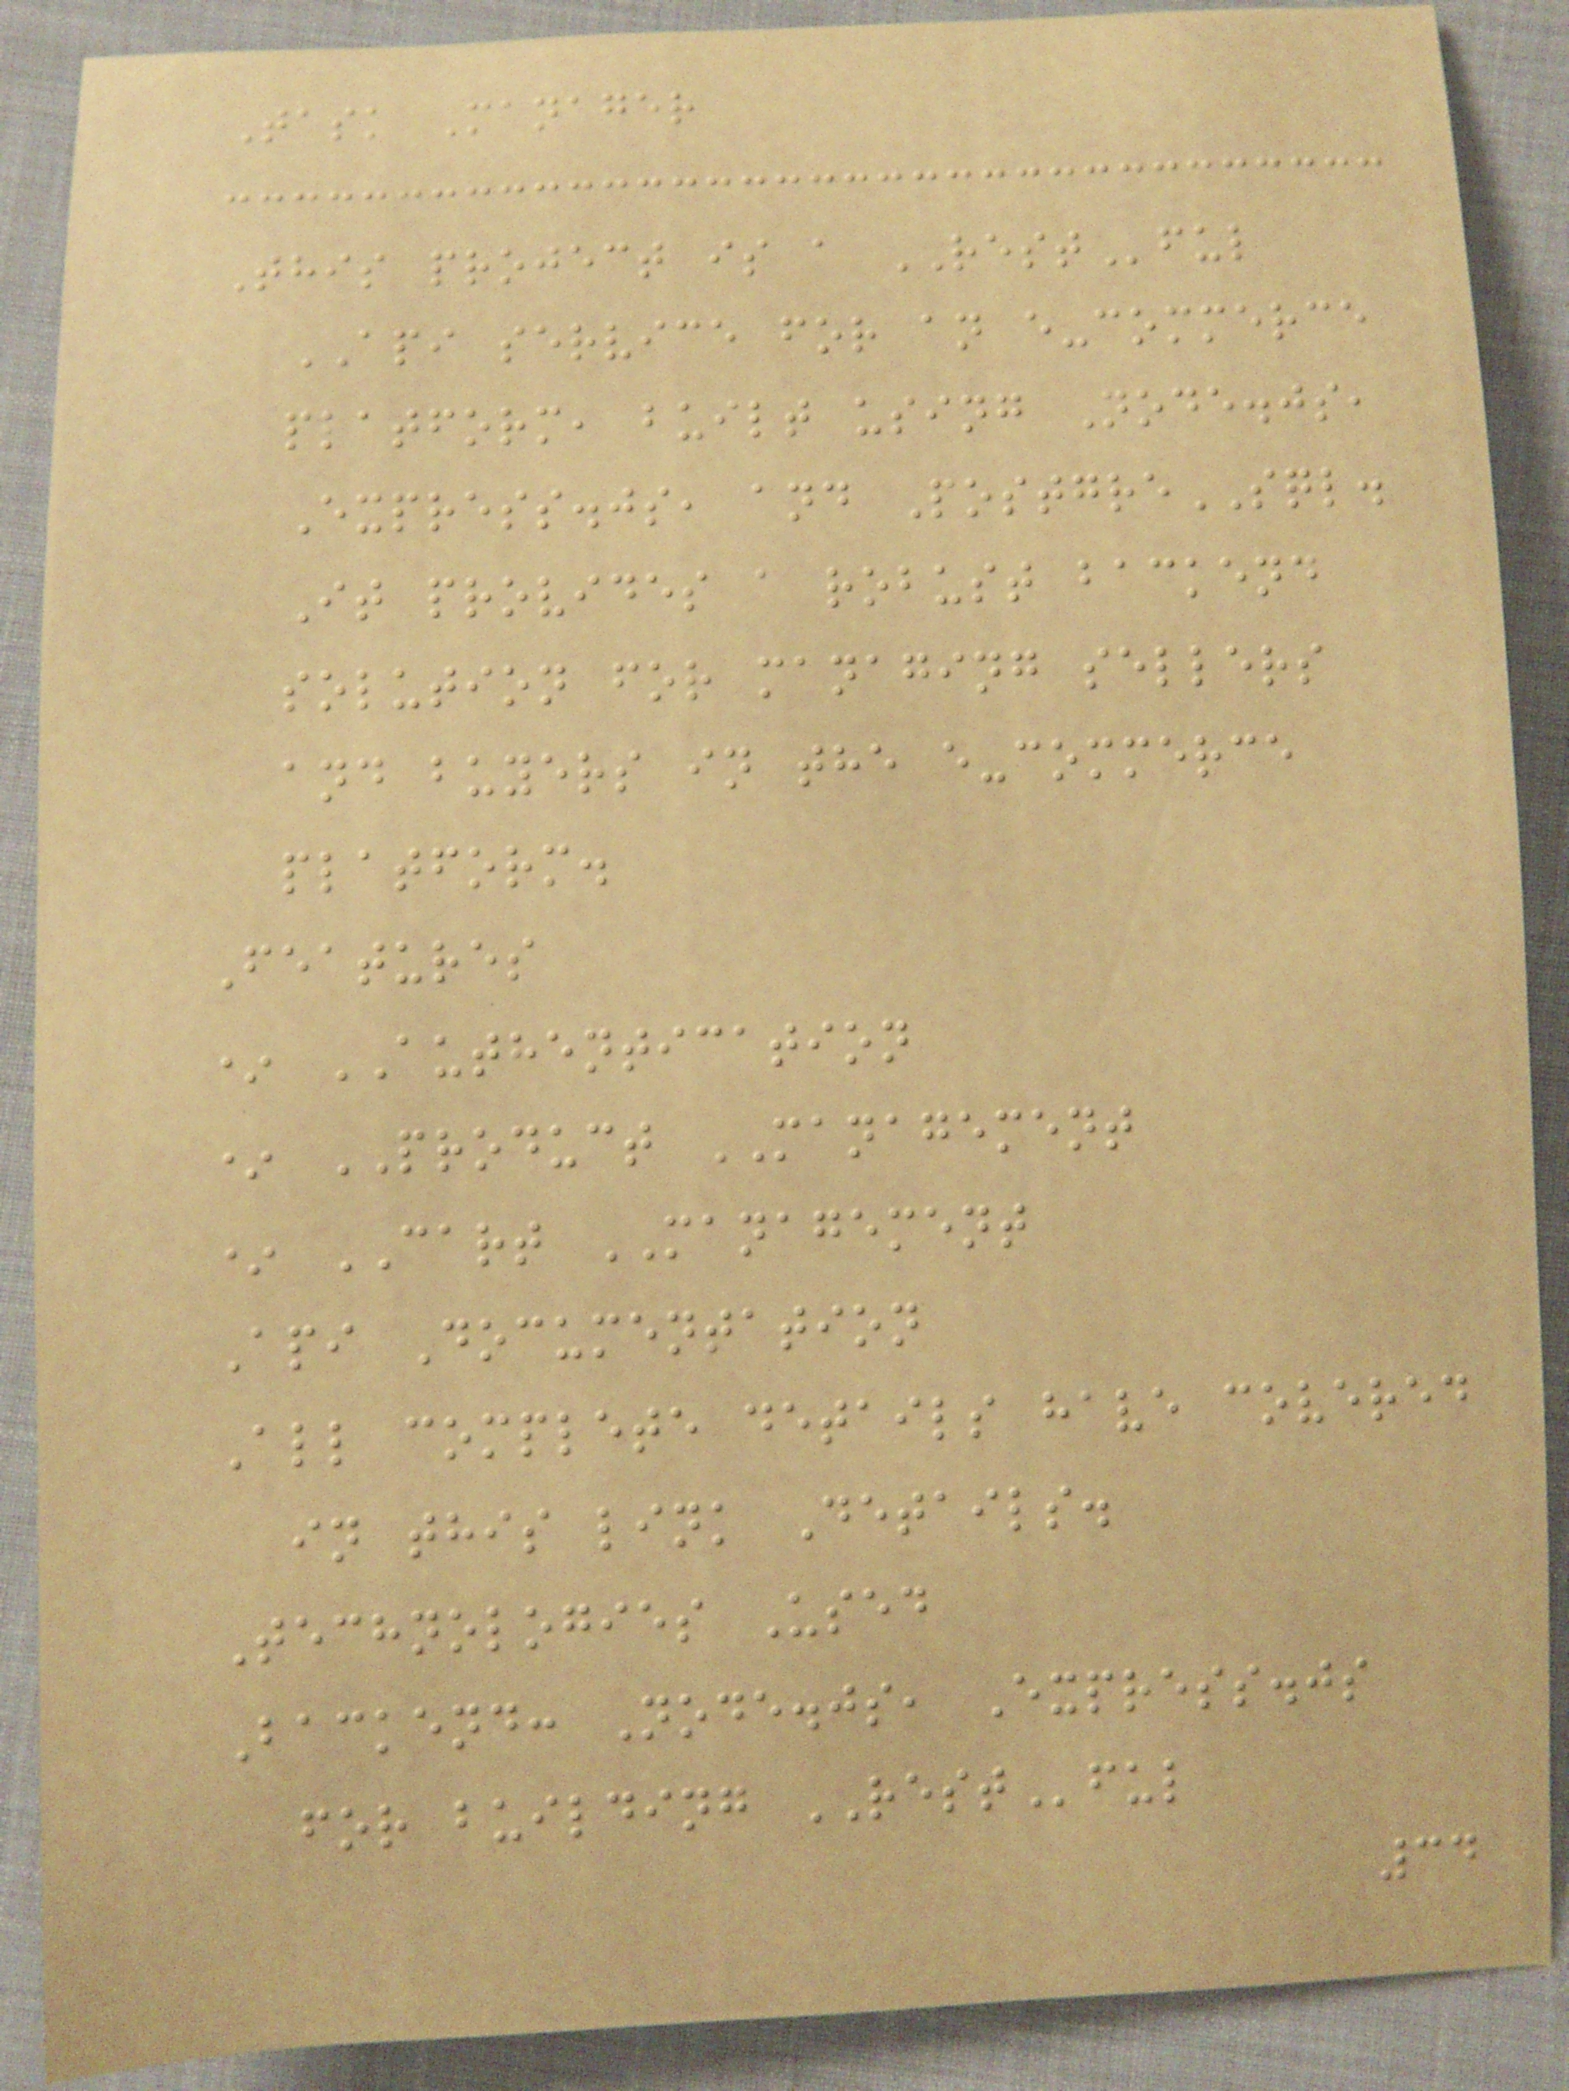Task Manager
This project is a RESTful
API service for an e-commerce
platform, built using Node.js,
Express.js, and PostgreSQL.
It provides a robust backend
solution for managing sellers
and buyers in the e-commerce
platform.
Features
* AUTHENTICATION
* PRODUCT MANAGEMENT
* CART MANAGEMENT
Api Documentation
All complete details have covered
in this link Details.
Technologies Used
Backend: Node.js, Express.js
for building RESTful
34
